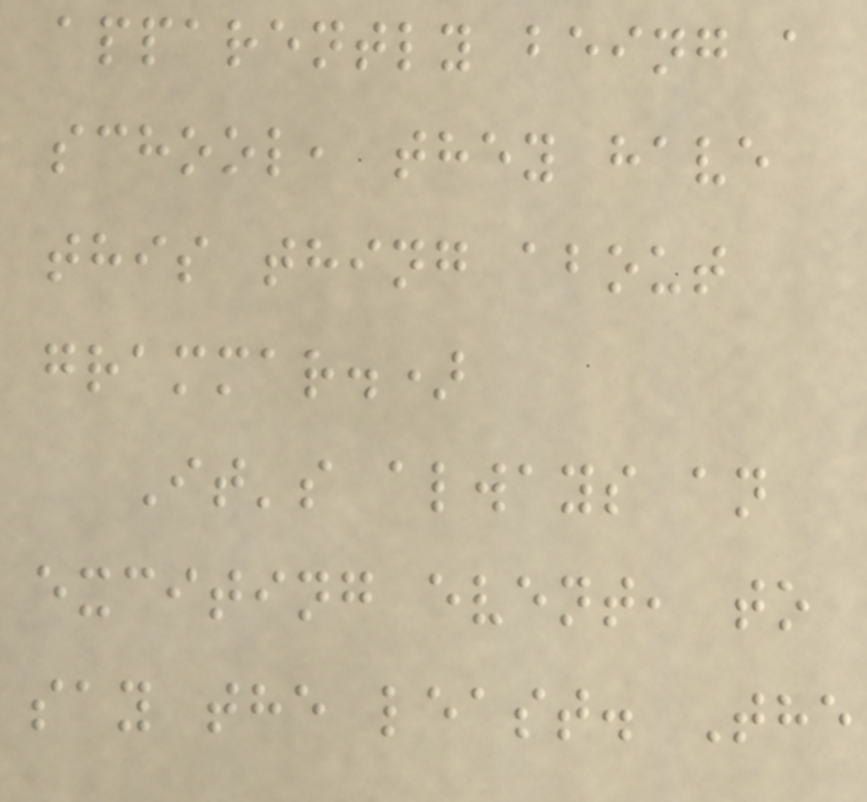apparently being a
school, they have
this thing about
grammar.)
It's always an
exciting event, to
say the least. The
